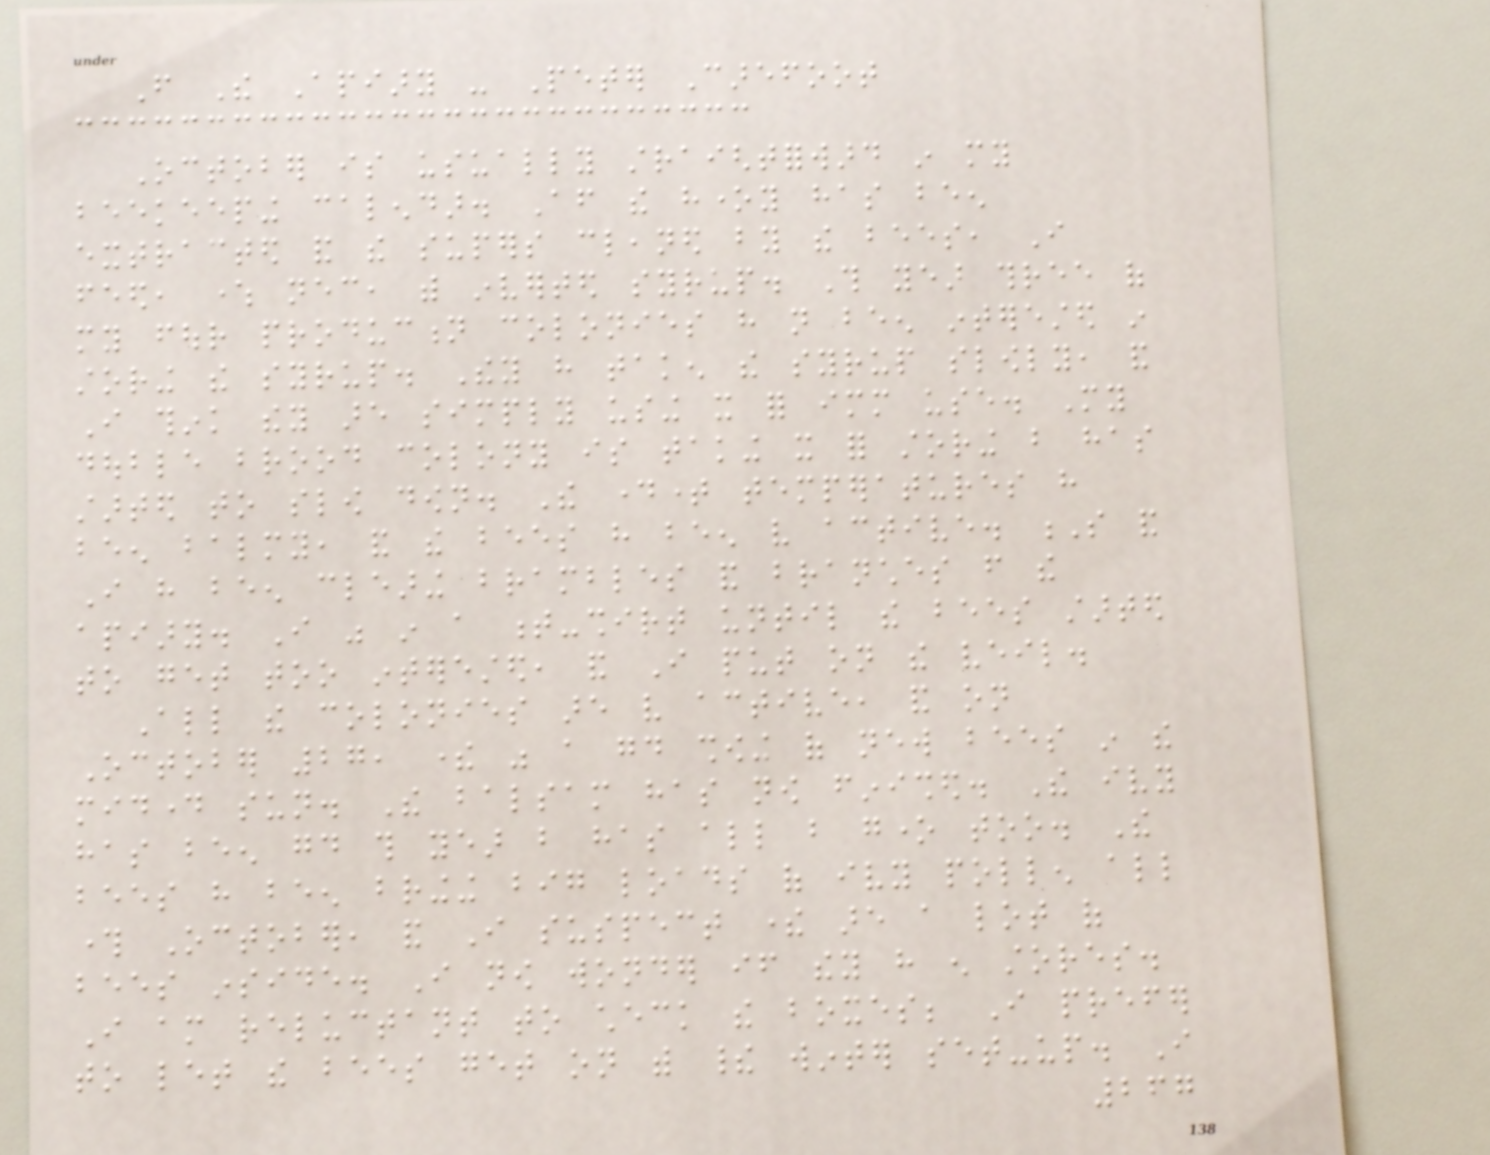From The Apiary - Peter Carefoot
October is usually straightforward in my
beekeeping calendar. After the honey has been
extracted and the supers cleaned by the bees, I
feed, where necessary, with inverted syrup. This year three of
my four production colonies have not been interested in
storing the syrup. They have taken the syrup slowly, and
I think they are simply using it for immediate use. My
double brood colony is taking it for storing but has
started to slow down. The daytime temperatures have
been balmy, and the bees have been very active. S and
I have been clearing brambles and branches from the
apiary. I was in a t-shirt until the bees started
to get too interested, and I put on the veil.
All the colonies are very active, and on
October 27, there was a good showing of new bees in the
midday sun. The balsam has now finished. The ivy
has been good this year but has all but gone too. The
bees have been bringing big loads of ivy pollen all
through October, and I suspect there are a lot of
bees inside. I now wonder if they have enough stores.
I am reluctant to check the boxes; I prefer
to let the bees get on with their winter set-up. I
267
